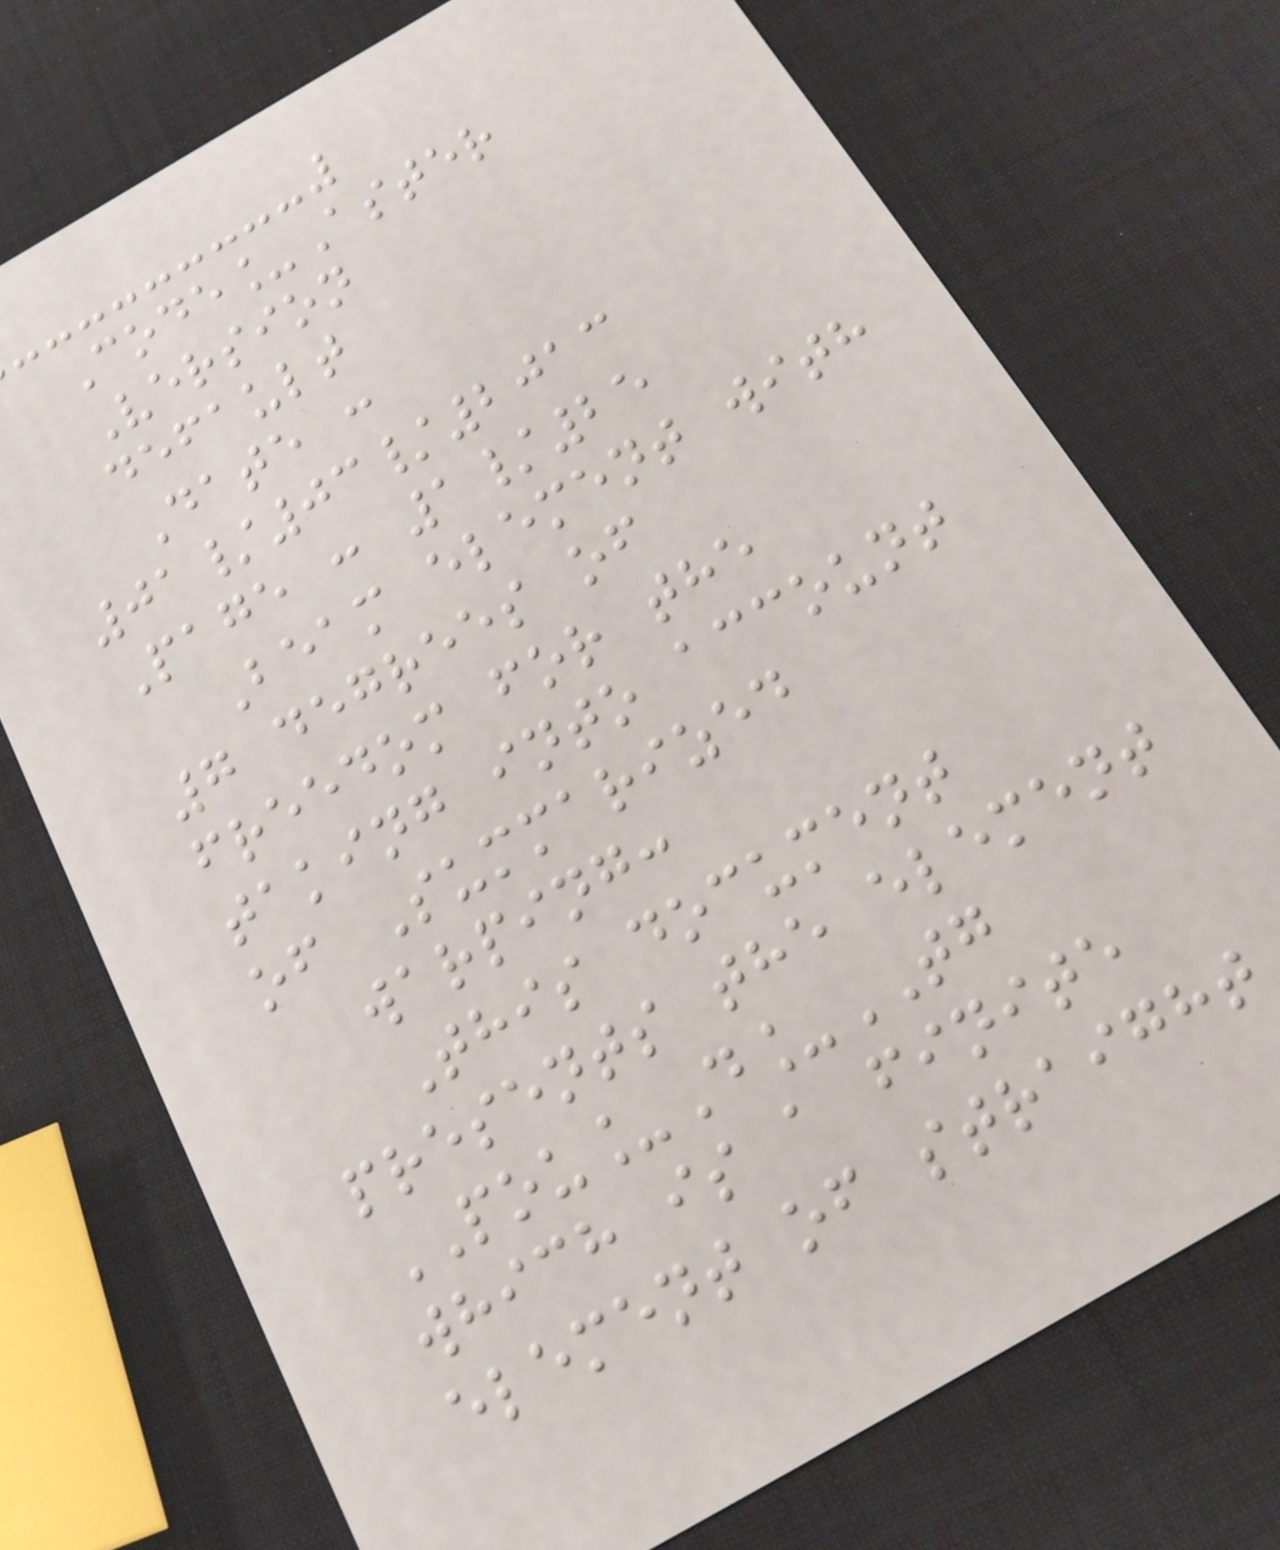Code_Aster
Version
default
Date :
01/03/2013
Page : 1/25
Beam element with
7 degrees of
freedom for the
taking into account
of Summarized
warping:
This document
presents the element
POU_D_TG
which is a finite
element of straight
